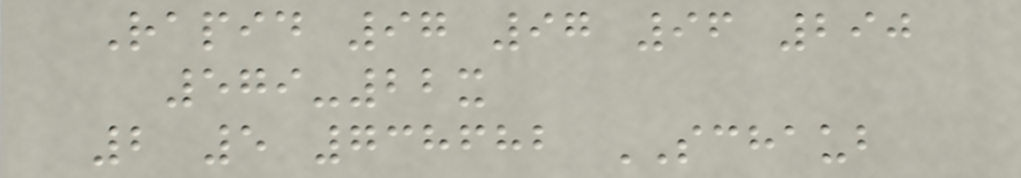Rapid 97 97 96 290
579-22x
2 5 738682 SCHAUB
